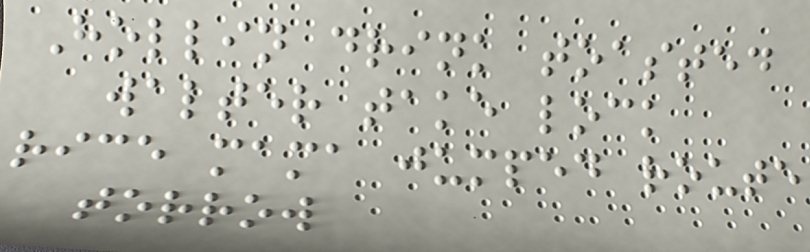Hollin drink toasted
walter take lock
rice mama jumped route
torrow
